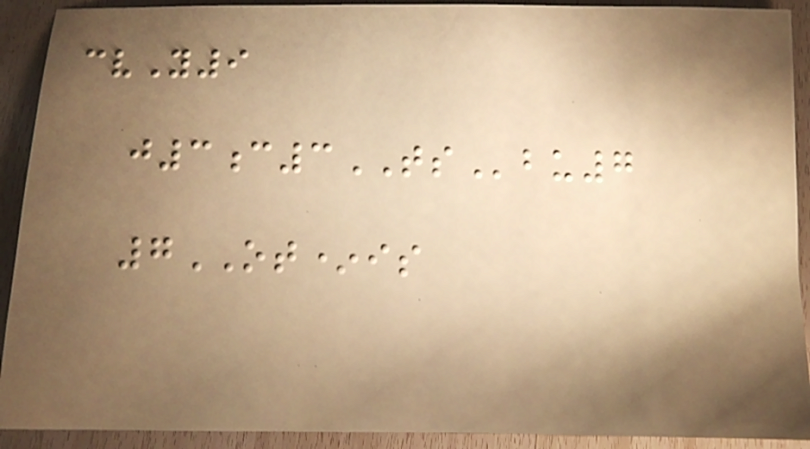cvY9
j3c3TSbu7
7OT*is
